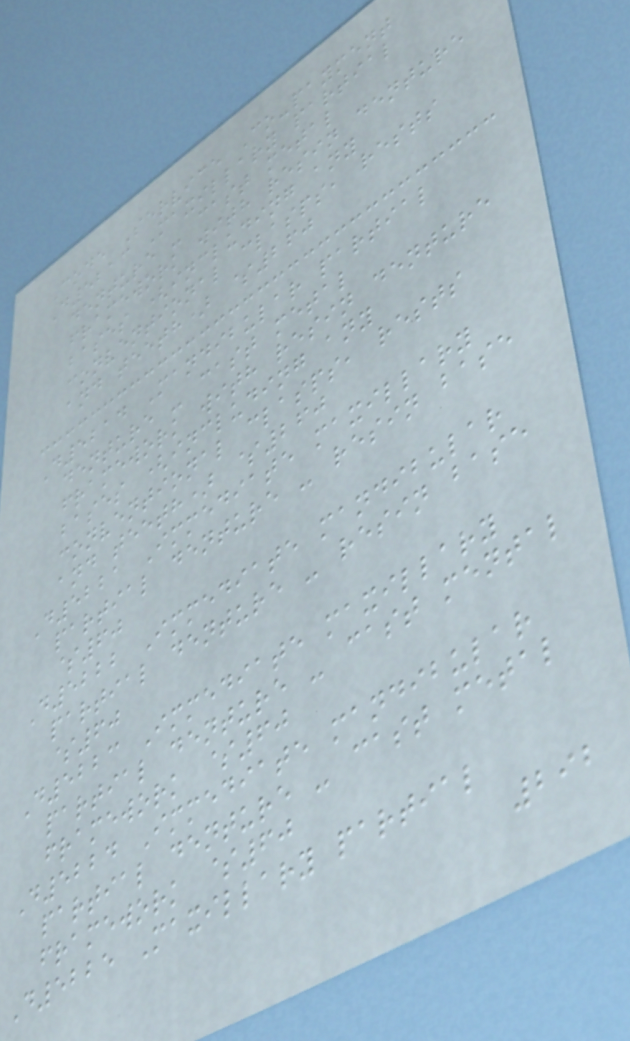Code Service Co-payment
D5213 Maxillary partial
denture - cast metal
framework with resin denture
bases (including any
conventional clasps, rests
and teeth) $260
D5214 Mandibular partial
denture - cast metal
framework with resin denture
bases (including any
conventional clasps, rests
and teeth) $260
D5221 Immediate maxillary
partial denture - resin base
$60
D5222 Immediate mandibular
partial denture - resin base
$60
D5223 Immediate maxillary
partial denture - cast mental
framework $60
D5224 Immediate mandibular
partial denture - cast metal
framework $60
D5225 Maxillary partial
292
